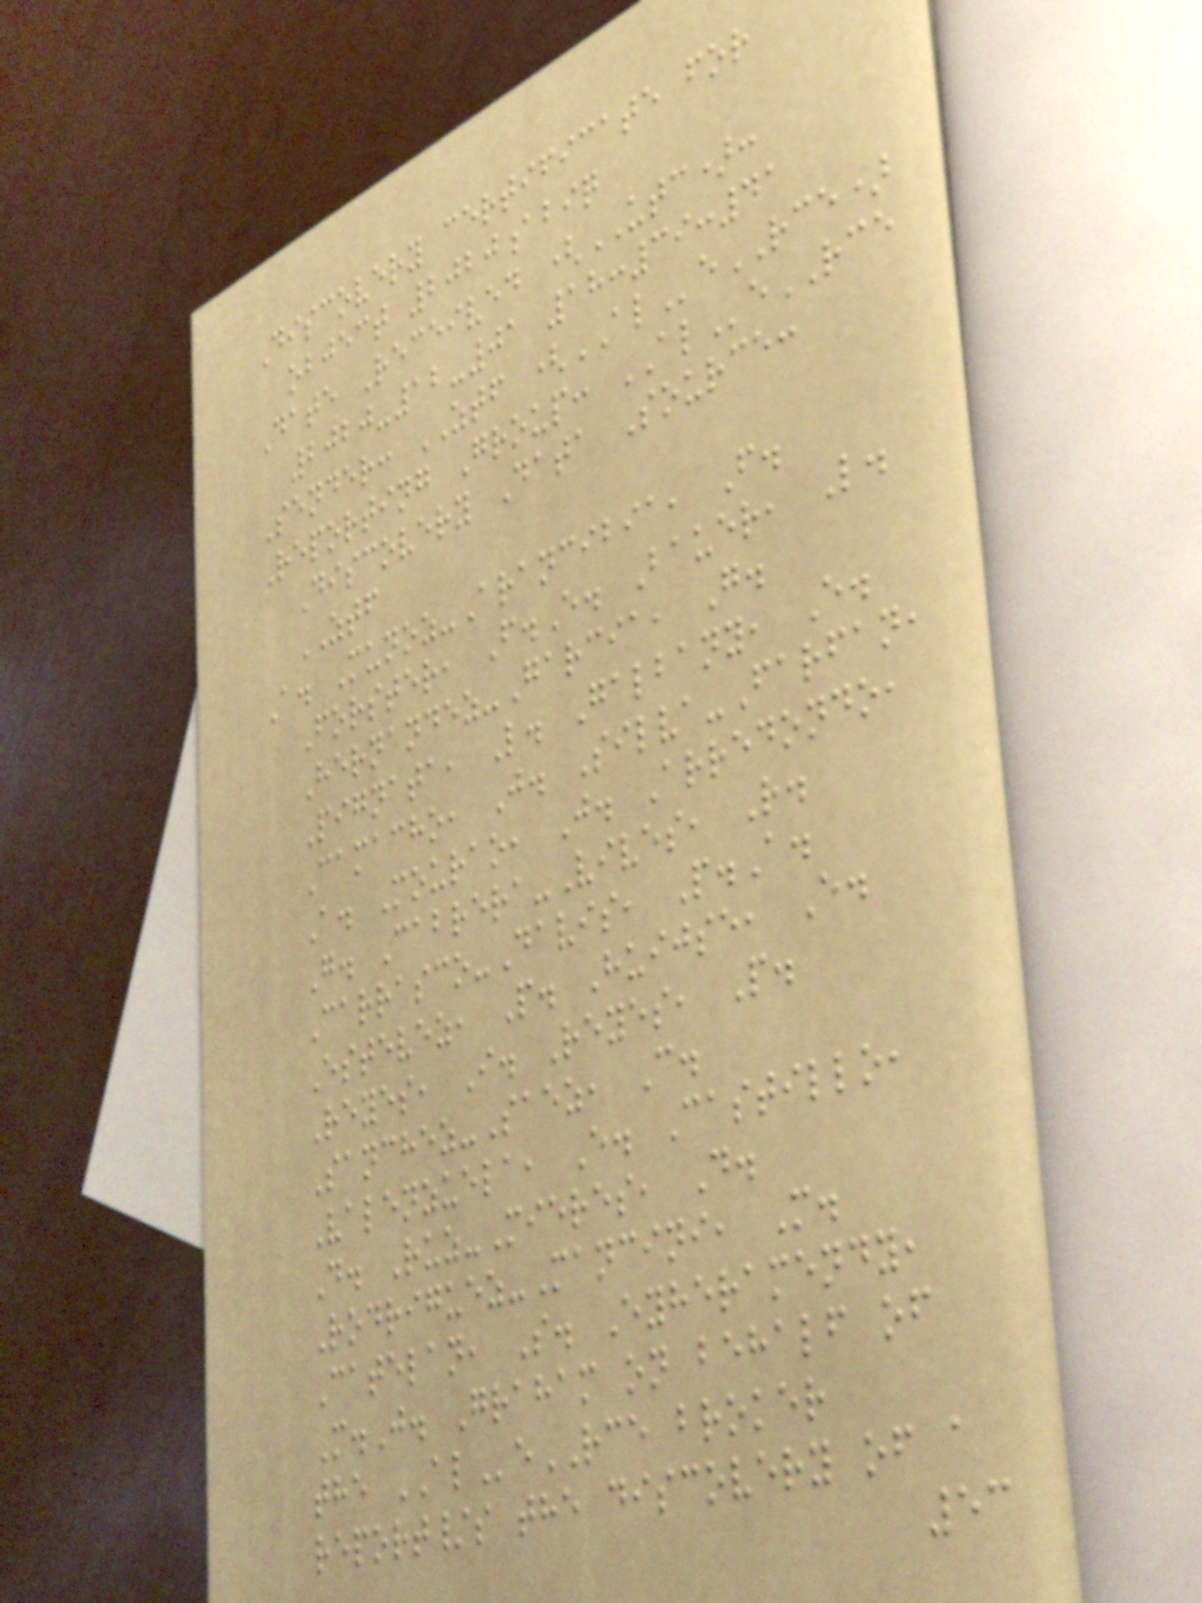Discovery certificate for
object 2020abiq
Date Received (UTC):
2020-12-01 18:39:41
Sender: ZTF (ALeRCE)
Reporting Group: ALeRCE
Discovery Data Source:
ZTF
A. Munoz-Arancibia, F.
Forster, F.E. Bauer, L.
Hernandez-Garcia, G.
Pignata, L. Galbany, E.
Camacho, J. Silva-Farfan,
A. Mourao, J. Arredondo,
G. Cabrera-Vives, R.
Carrasco-Davis, P.A.
Estevez, P. Huijse, E.
Reyes, I. Reyes, P.
Sanchez-Saez, C.
Valenzuela, E. Castillo,
D. Ruz-Mieres, D.
Rodriguez-Mancini, M.
Catelan, S. Eyheramendy,
M.J. Graham on behalf of
the ALeRCE broker
report/s the discovery of a
53
